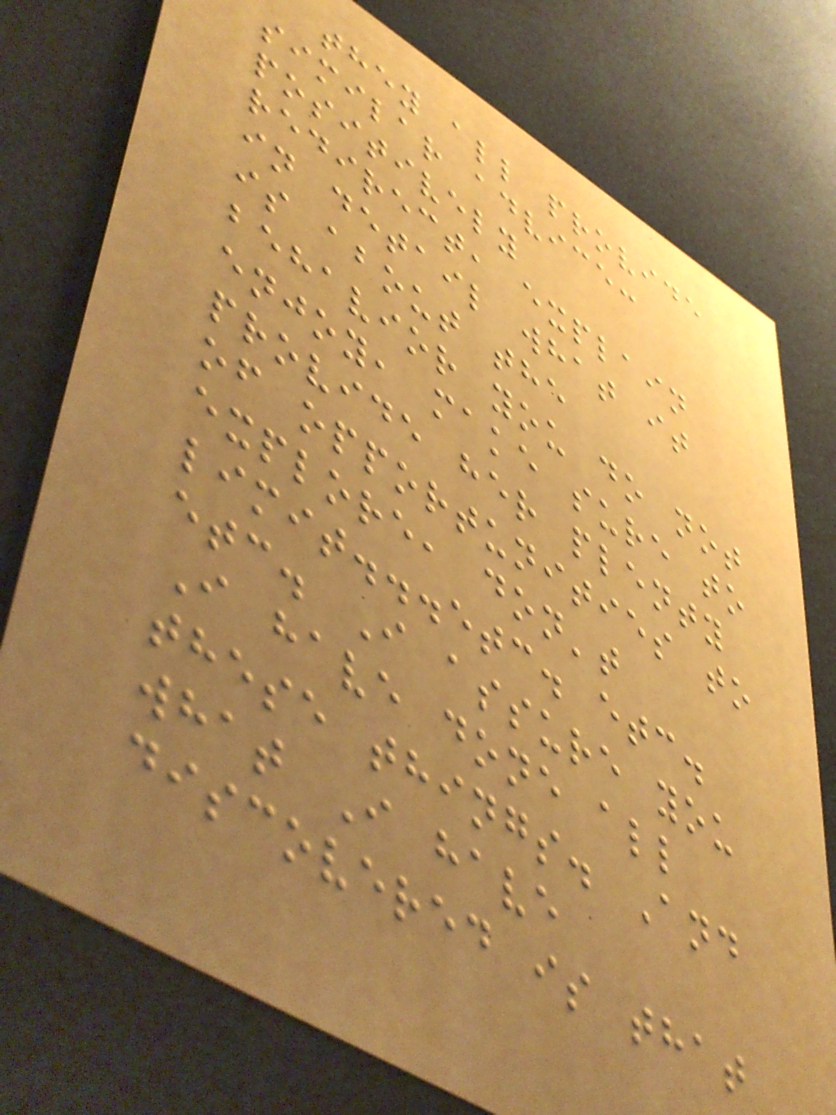they all provide
similar advice:
positively
redirect, explain
in detail what it
is about the
behavior you do not
enjoy, make sure to
provide her plenty
of opportunities to
explore, don't
limit...etc. etc.
etc. I assure you
I have done all
these things. And
what I have
discovered is that
